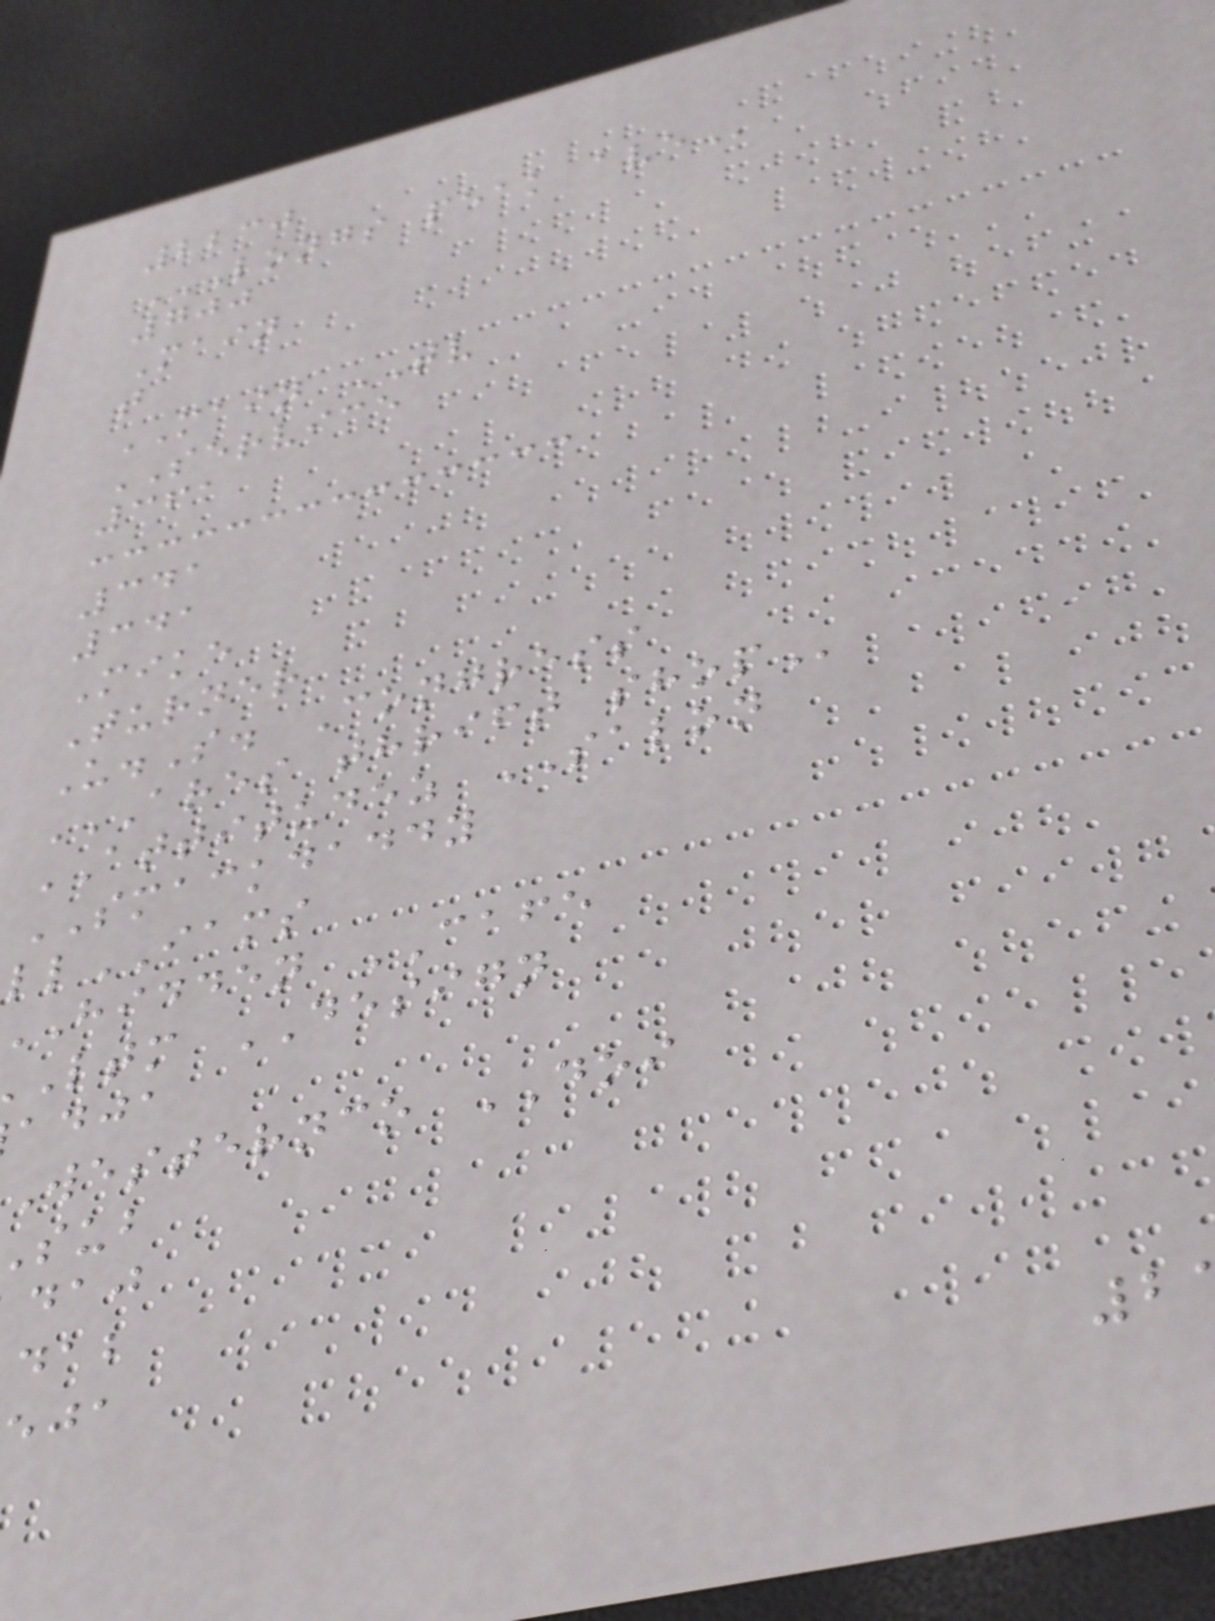2230
LONGS PEAK AVE
700
Main
t
MAIN TV
SERVICE
361
341
341
Mike
Turner
U.S. Congress
ARES THRIFT SHOP
ATTITUDEZ SALON
SMACKDADDY
llIAMS
hidden CAFE
ltm DESIGN
adja
westernco DOI
